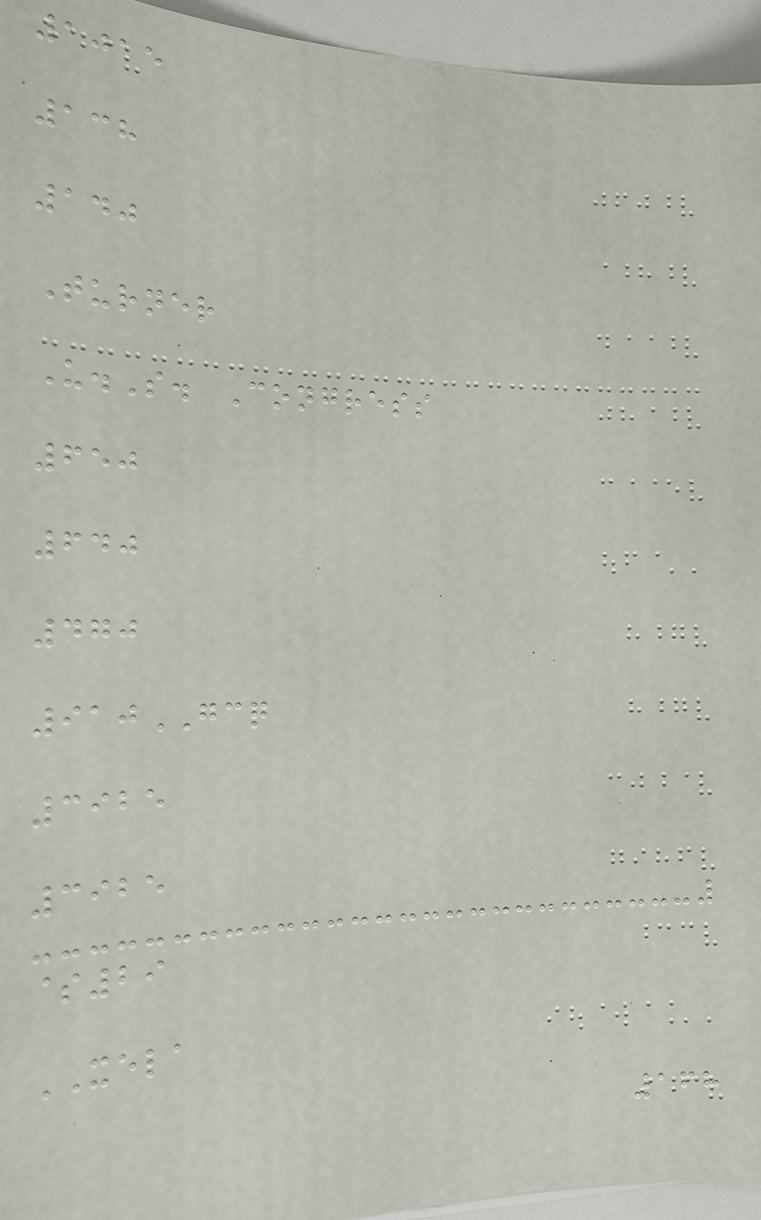1015
138
140
Turner
U.S. Congress
650
640
470
910GCQ
3925
3925
$29
XELA
168
